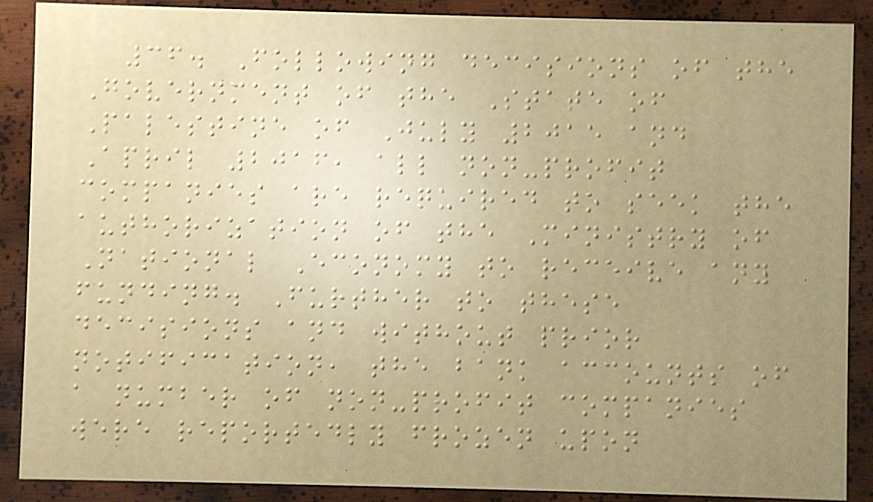36. Following decisions of the
Government of the State of
Palestine of July 2015 and
April 2016, all non-profit
companies are required to seek the
authorization of the Ministry of
National Economy to receive any
funding. Further to these
decisions and without prior
notification, the bank accounts of
a number of non-profit companies
were reportedly frozen upon
